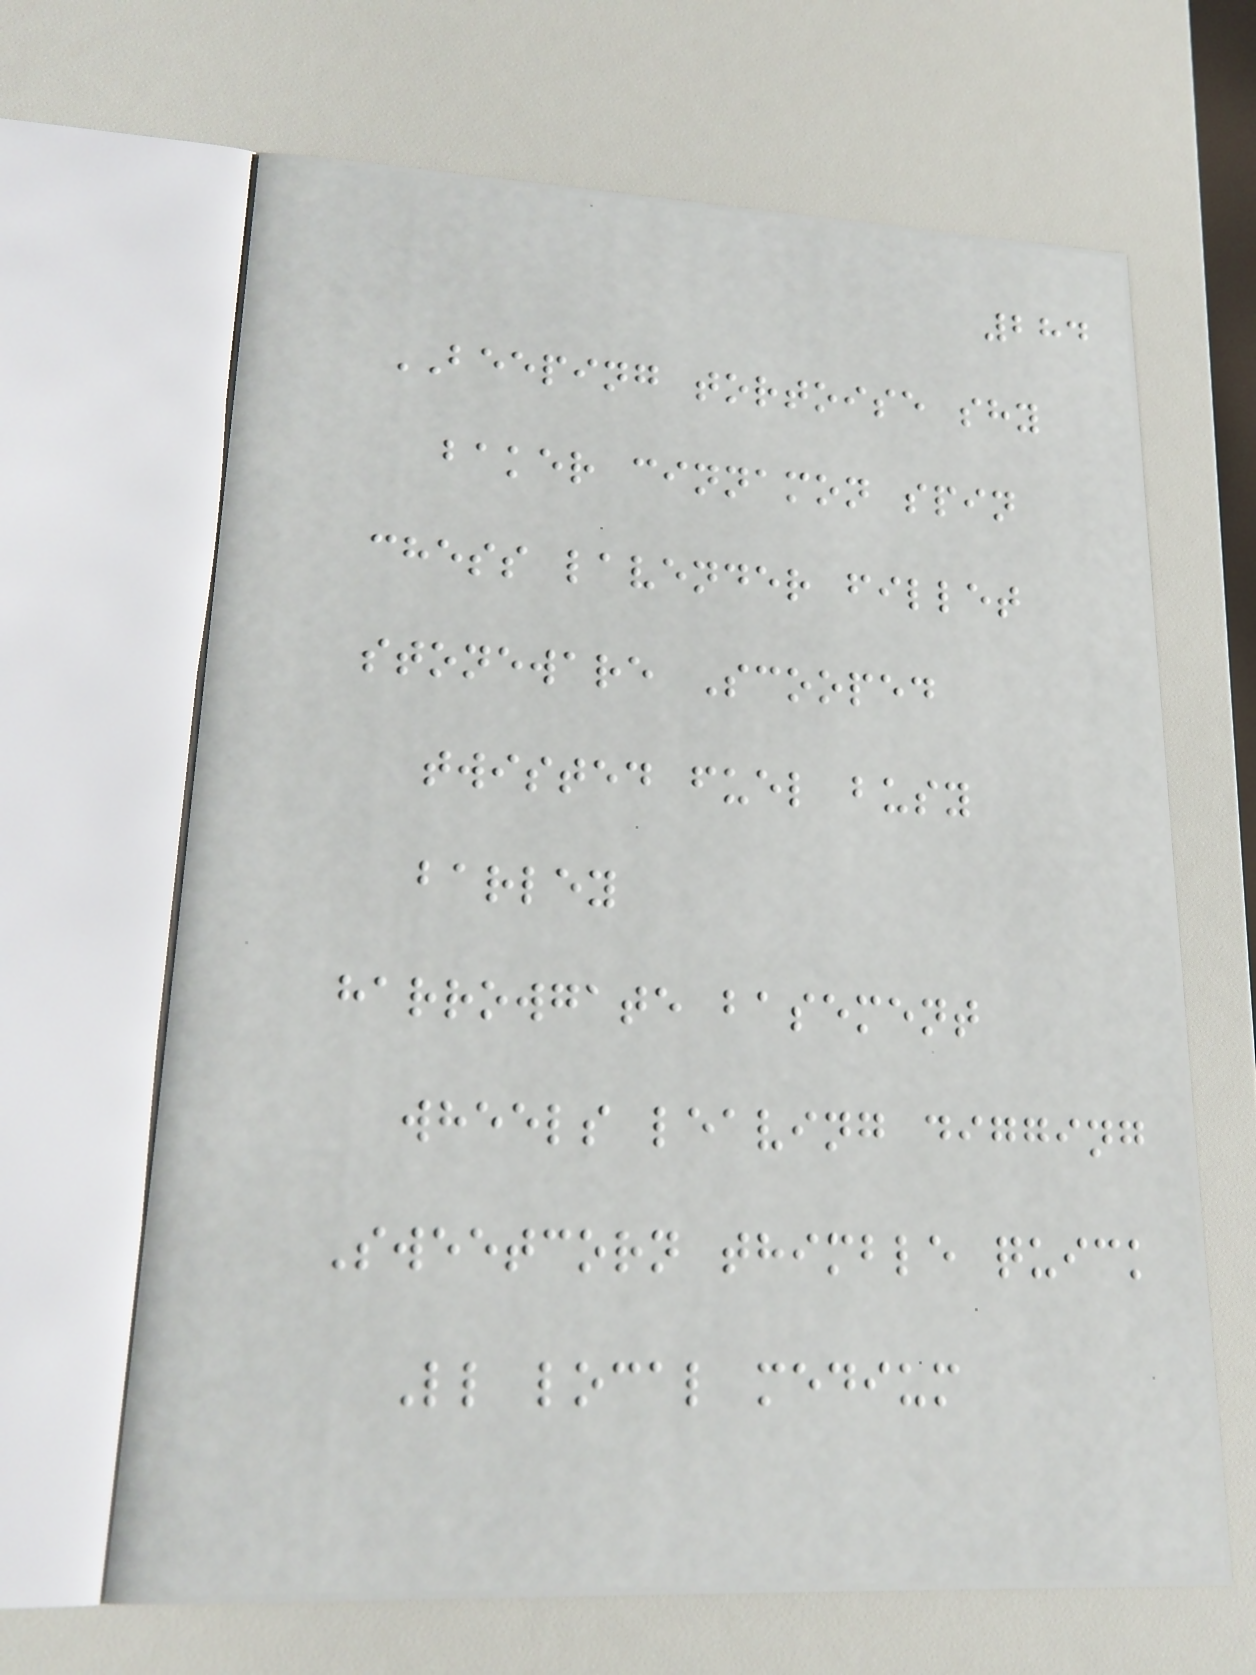284
BEEPING tortoise shy
baker cinnamon spin
chess lavender fillet
stoneware Scooped
twisted fuel busy
barley
harrowgate basement
wheels leaving digging
Sweetcorn thimble quick
Ll local medium
